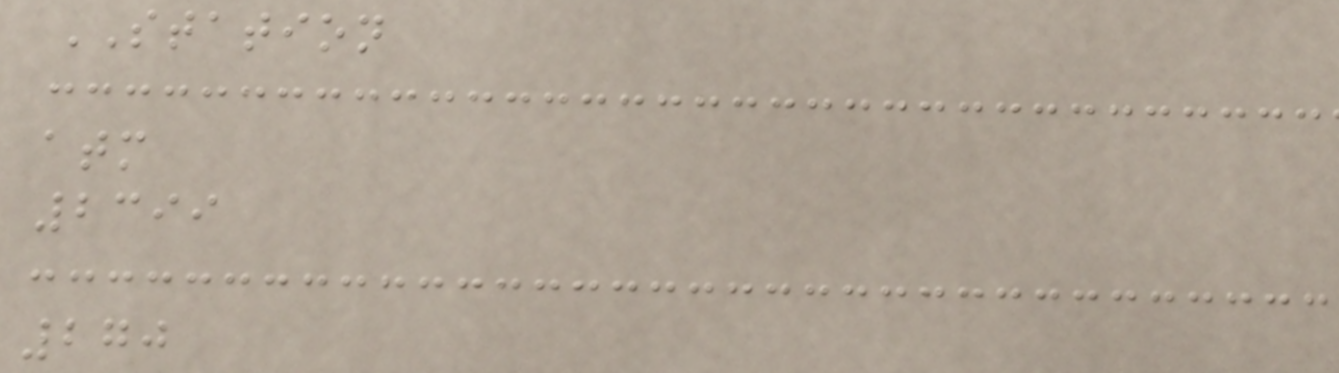STATION
atm
2399
270
